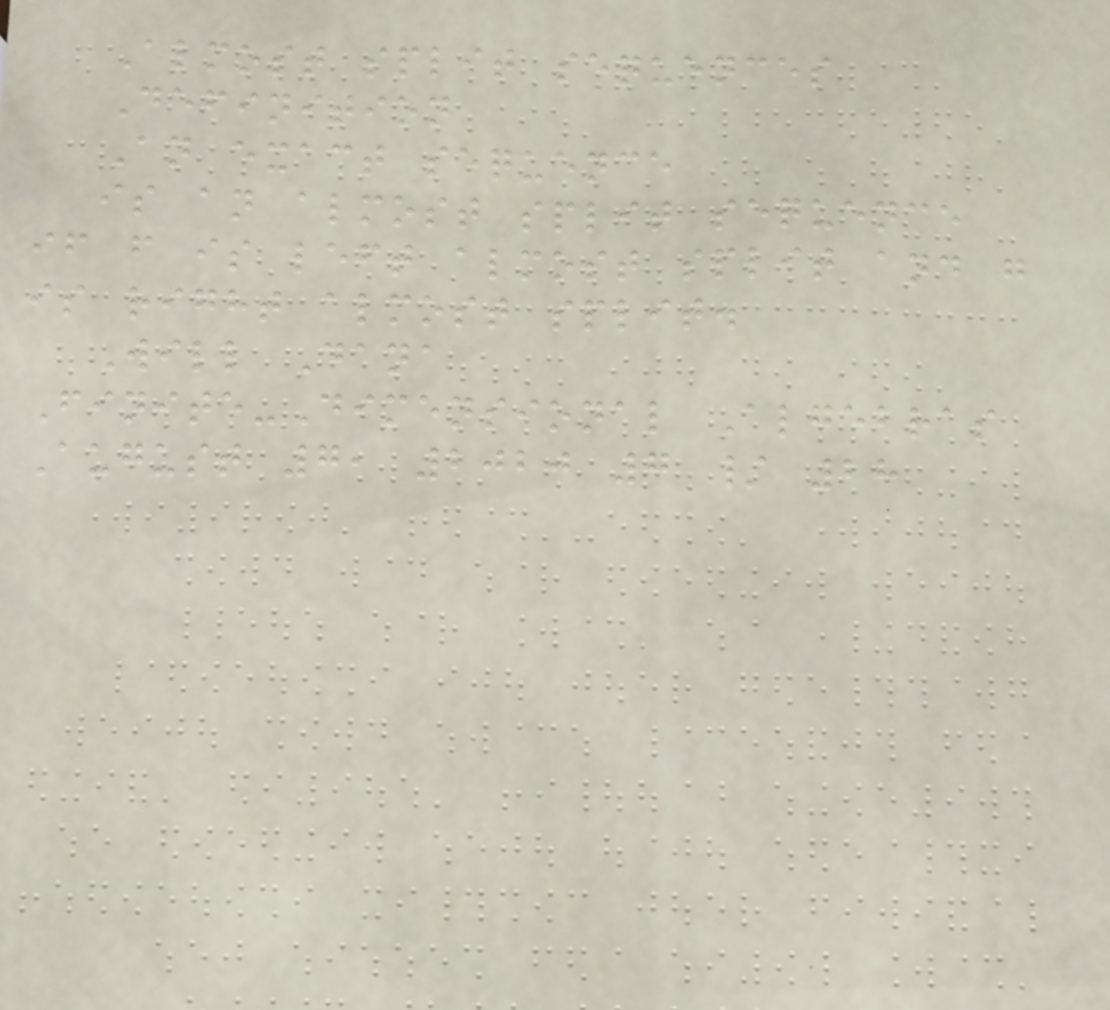Almost split sequences
Definition
An exact sequence
is an almost split sequence
if f is left almost split and g
is right almost split.
Will Dana
Finite-Dimensional Algebras
August 7, 2020 7 / 28
